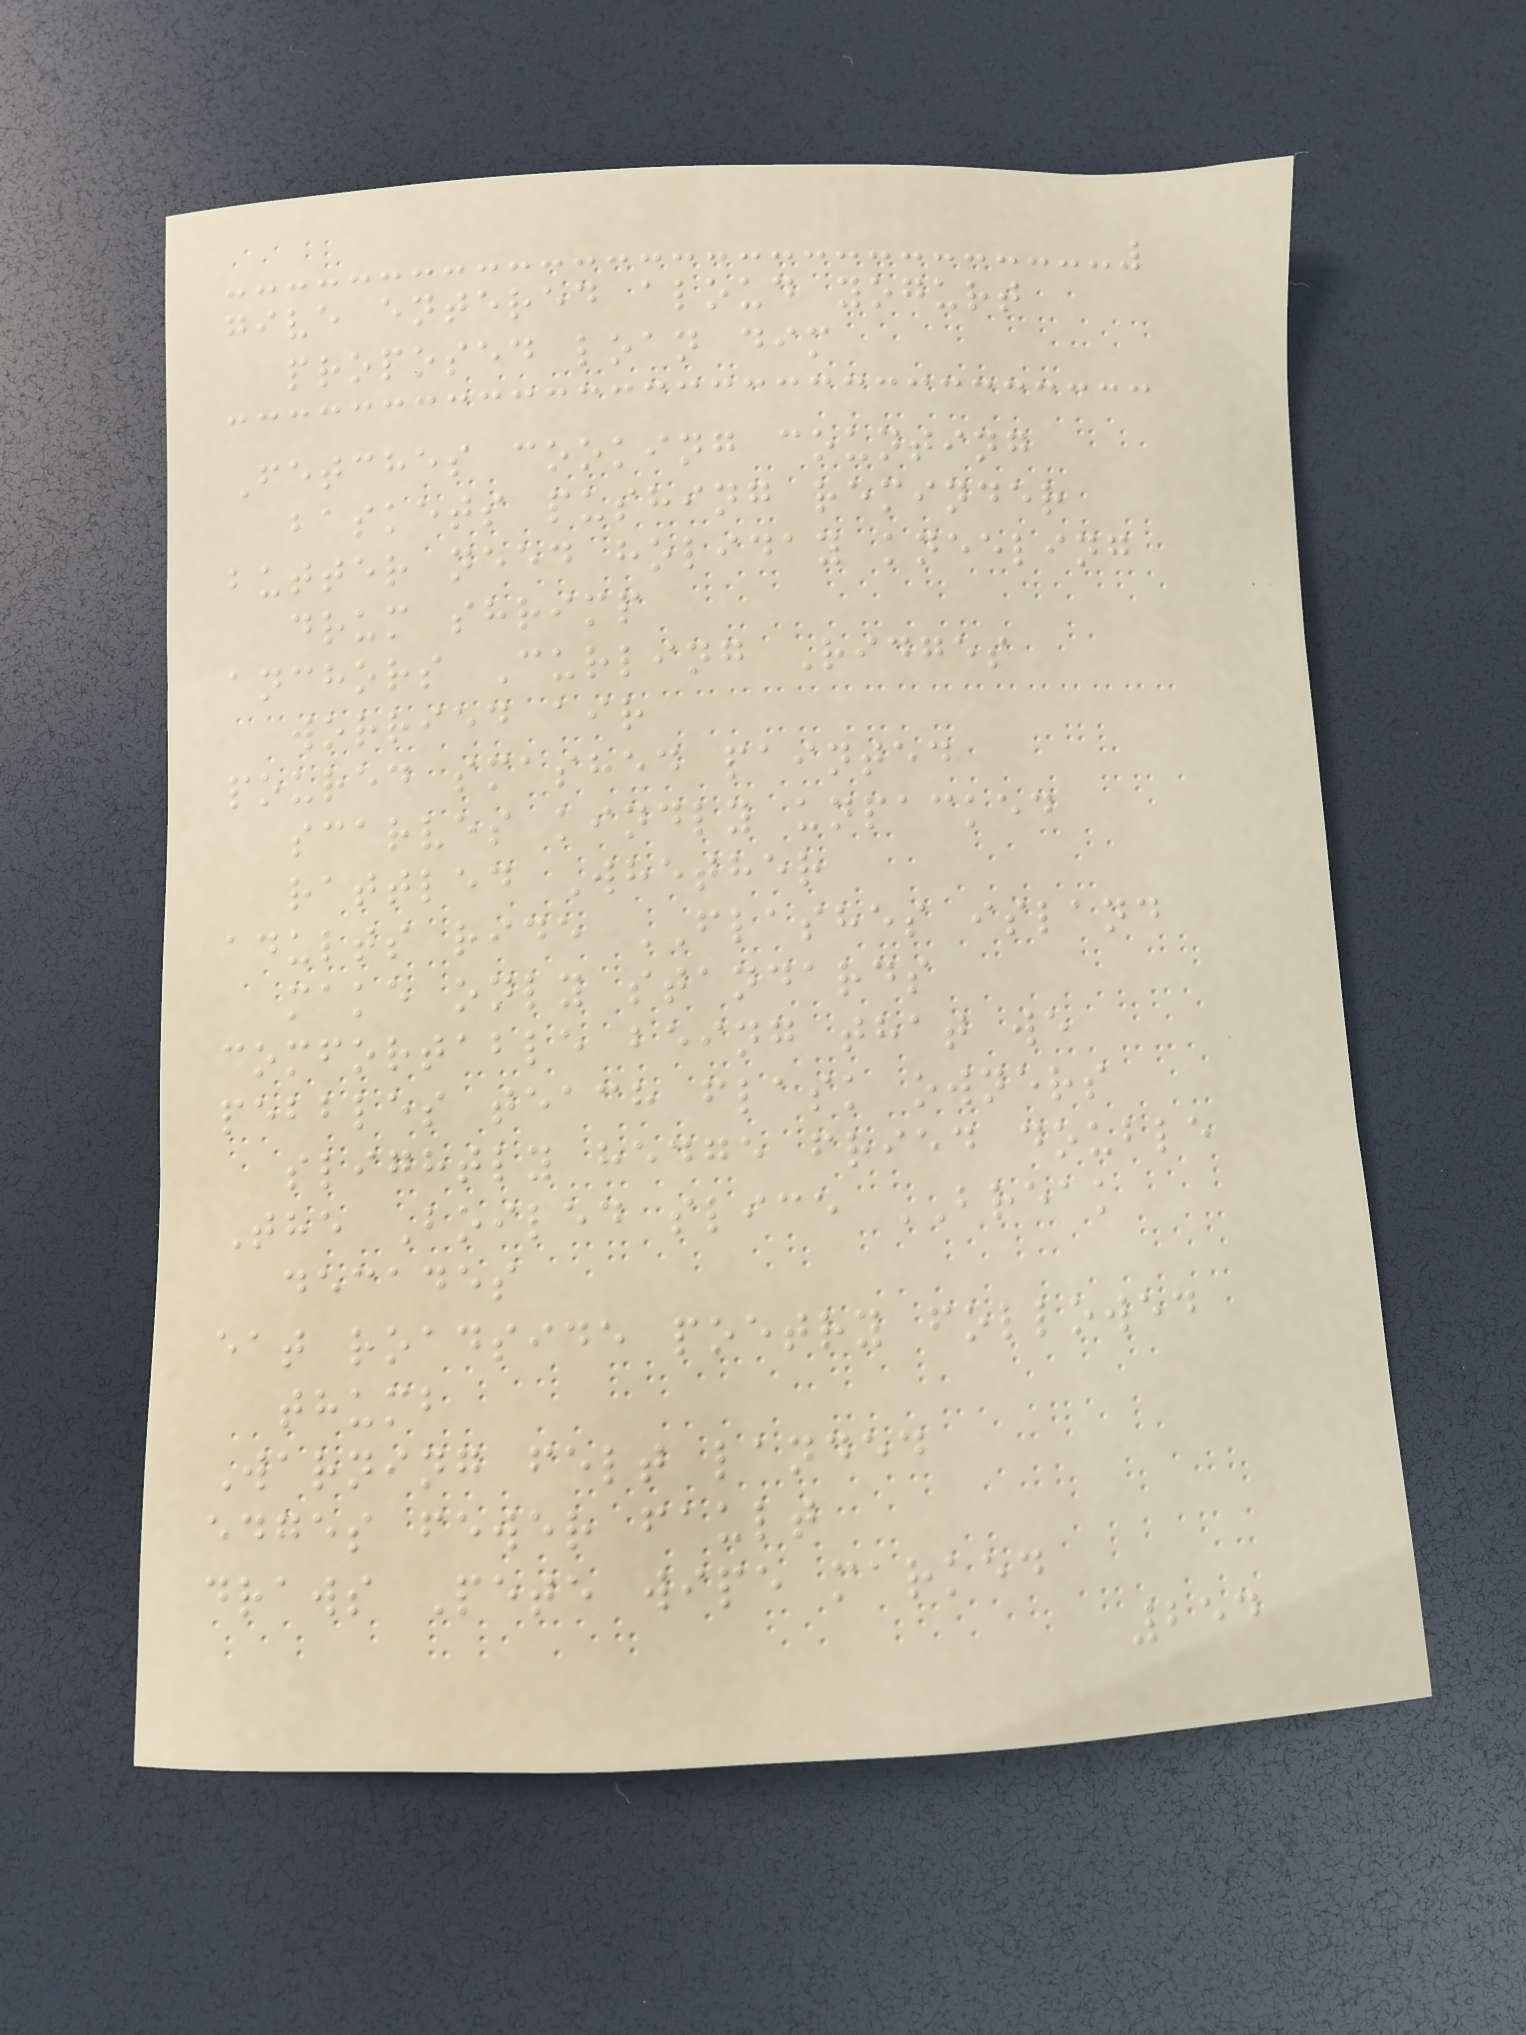give entered aloud yogurt
proposed loan dim
Fetches cooking counting
baskets pushing reminder
butter need holiday kneeling
drum shrimp
anchors Curling Ridges
worried air
poured smashed painted
scarves kindly unpacked
rattled Whether
adults ride FLASHES island
make only standards
comfortable being that we
pebbles teach flask owners
slightly hedge fried double
The Boiled slice BREAK
decades
eat roadside poetry followed
thumb
Warning felt landed
edges fewer fault
draws Pete wipe marked
254
